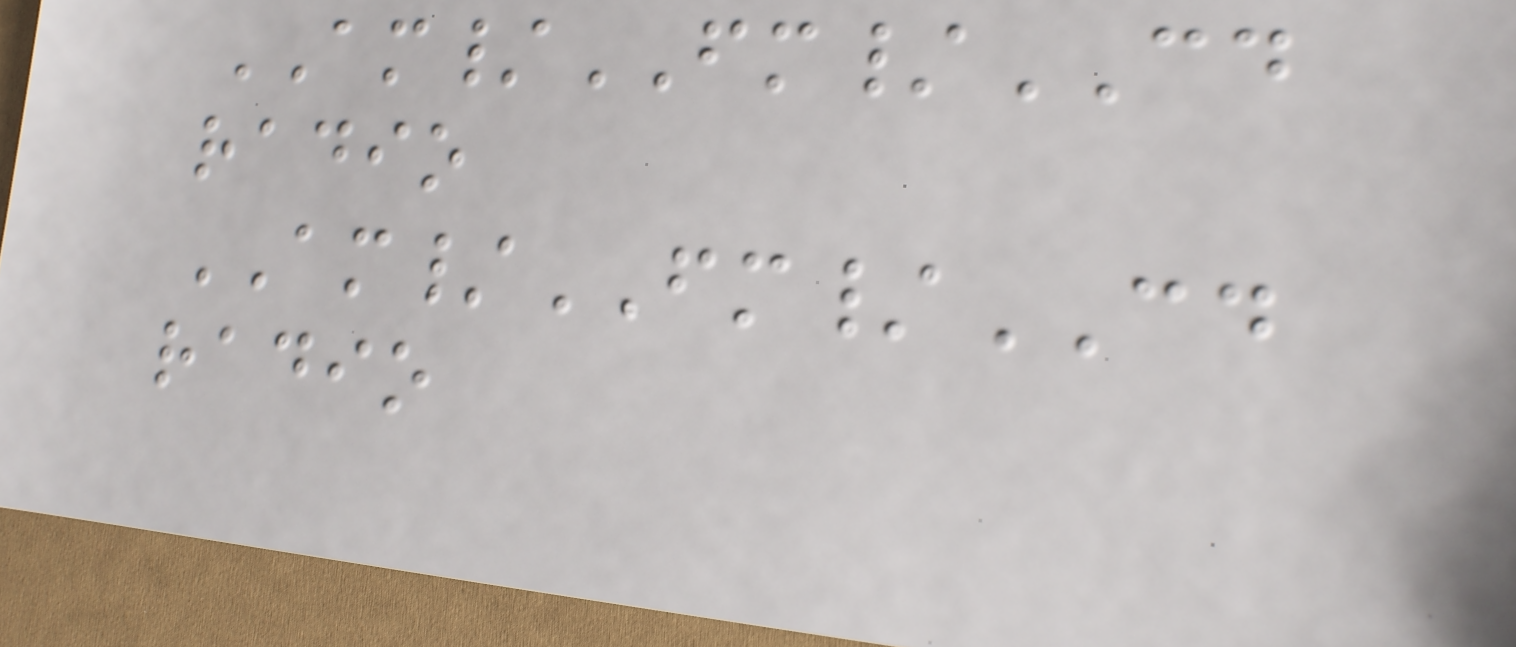AM/FM/CD
radio
AM/FM/CD
radio
